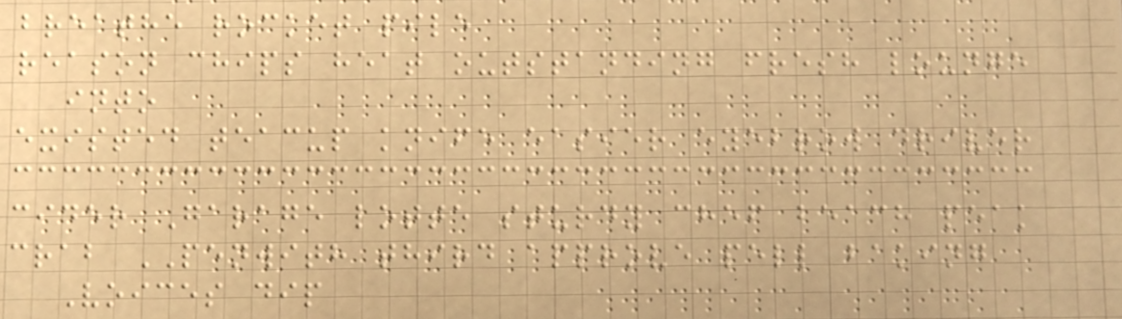breathe rocket pile
reason chips heat outstanding fresh lounge
into
existed teacup knife easier eyebrow driver
cider Garage lotte sturdy chef beach peak
crab PENWITH third approve pell baking
Voices dip
